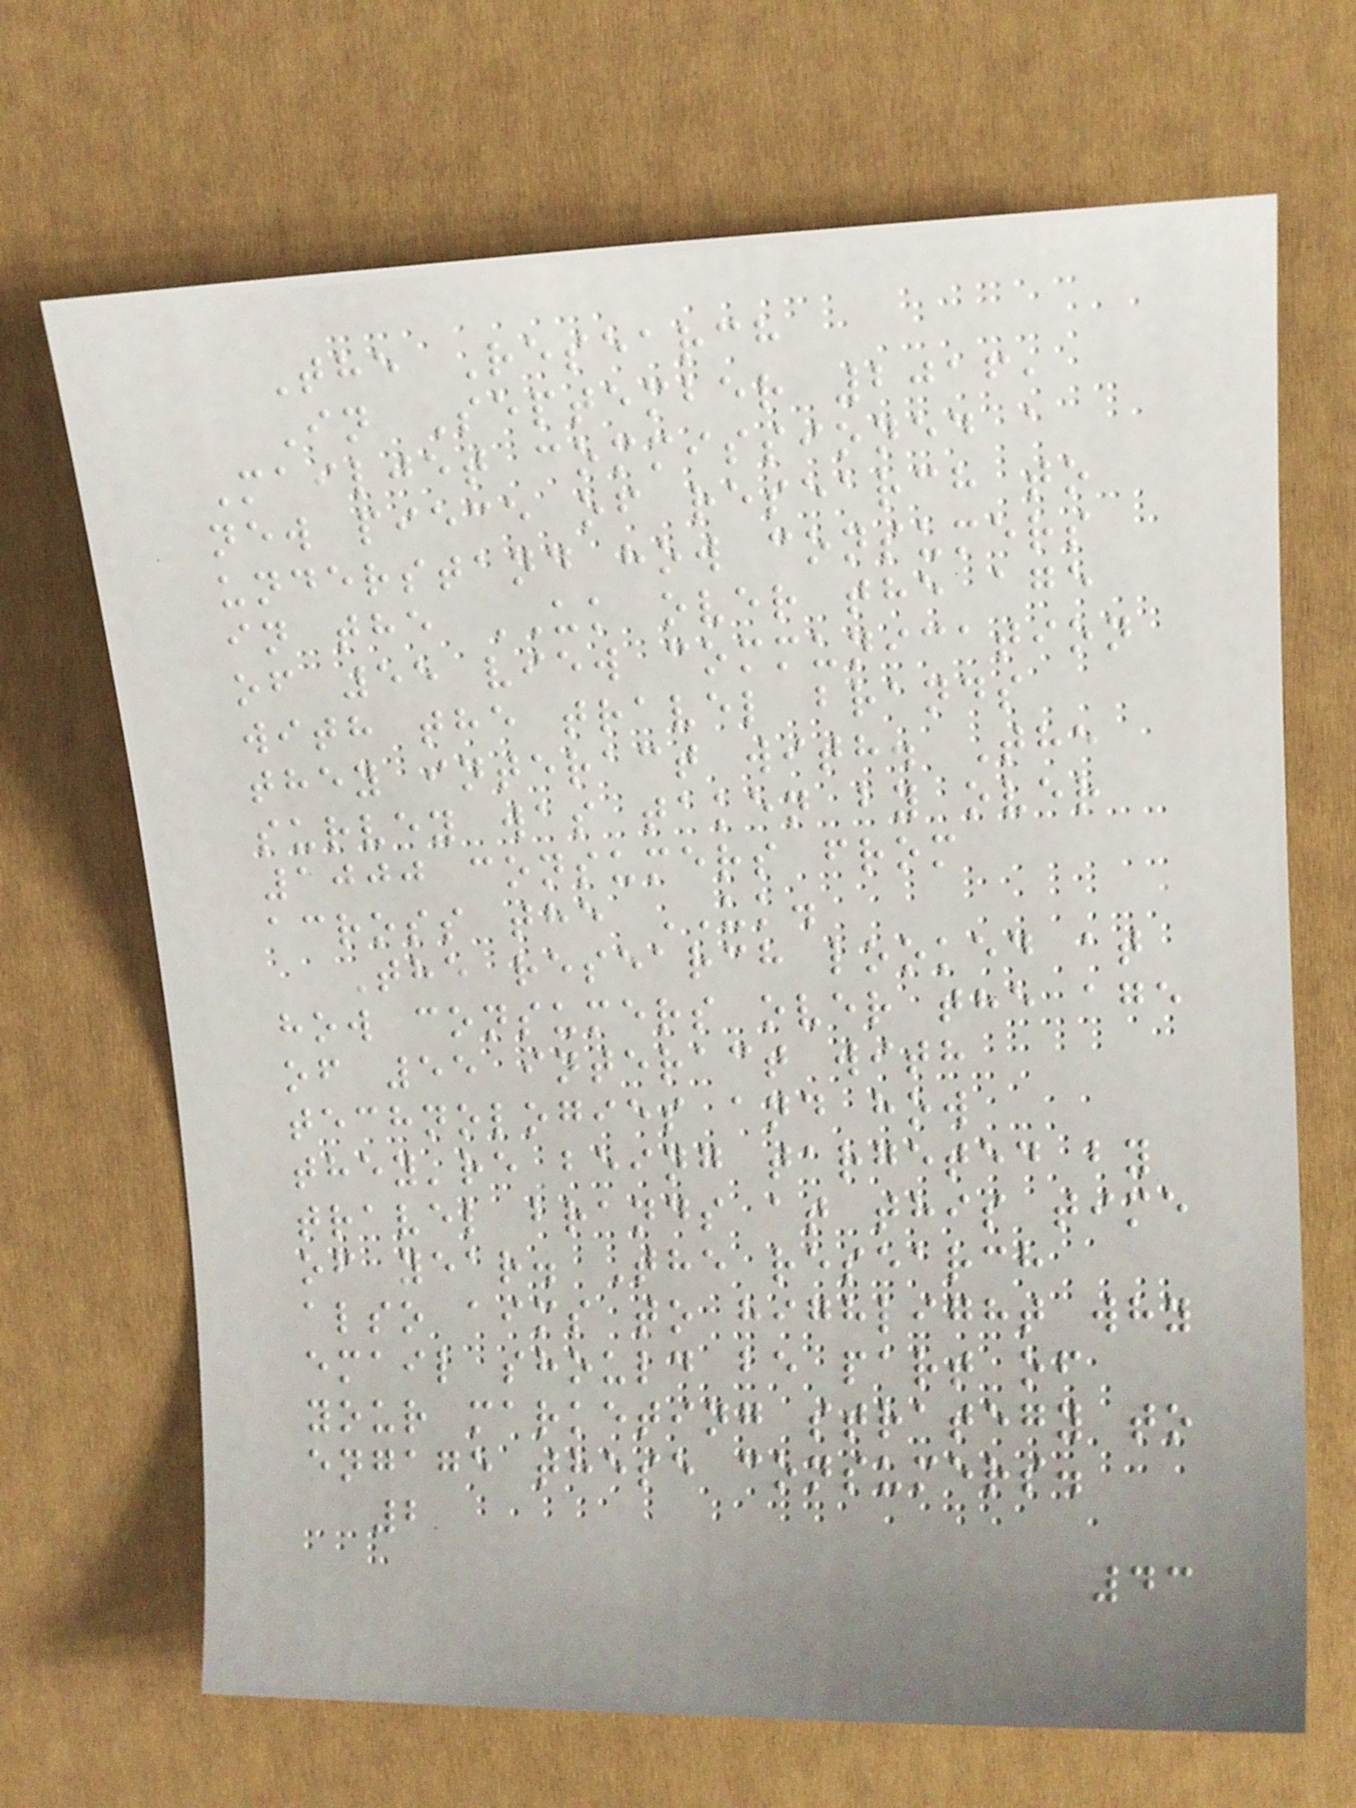The Research
In September 2016,
Mailjet commissioned a
new piece of research to
understand how consumers
in the UK over the age
of 55 view communication
with the travel brands
they interact with. The
survey was taken by over
1000 consumers from
across the UK.
The research looked at
how consumers over the age
of 55 interact with
technologies and how
they're being targeted by
travel brands at this time
of year. The research
also aims to highlight why
email should be part of
your marketing strategy to
engage these consumers.
2
43
